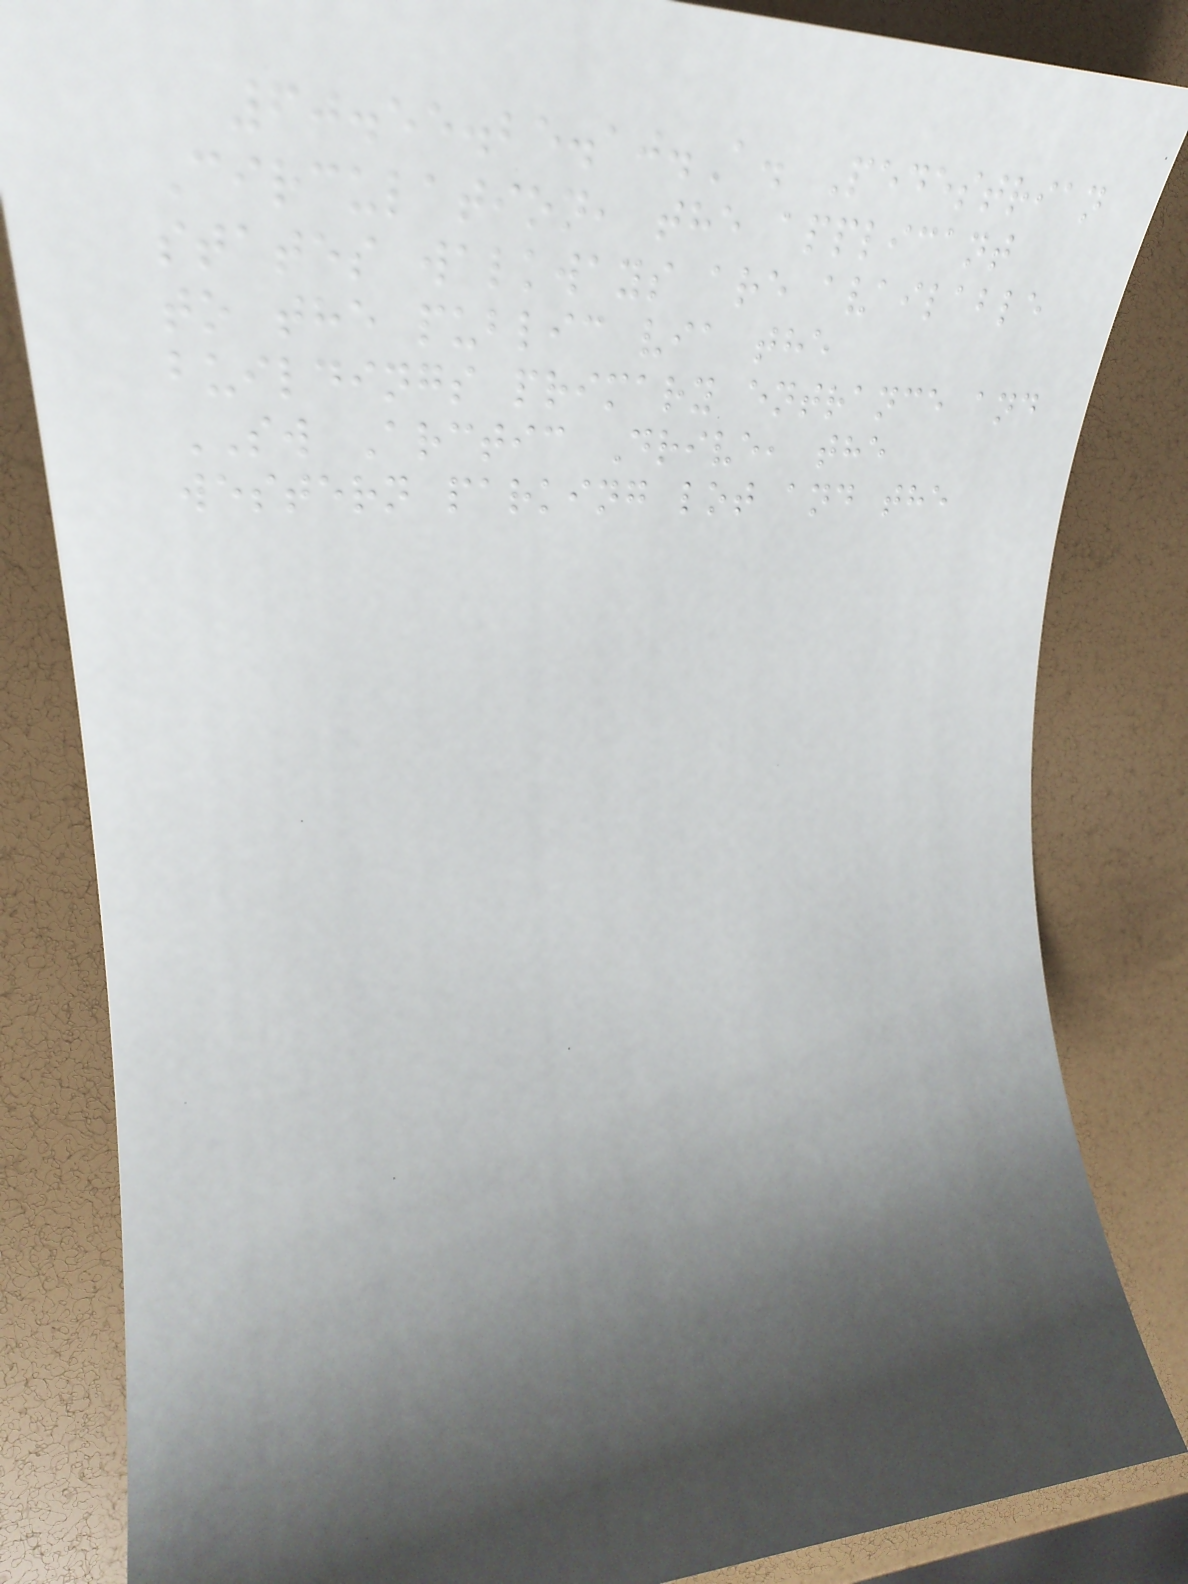60.55.25.10.A. Pedestrian
Circulation, the applicant
states walkways are available
to the public via the
buildings primary entrance and
SW Arctic Drive, the
western parking lot and the
